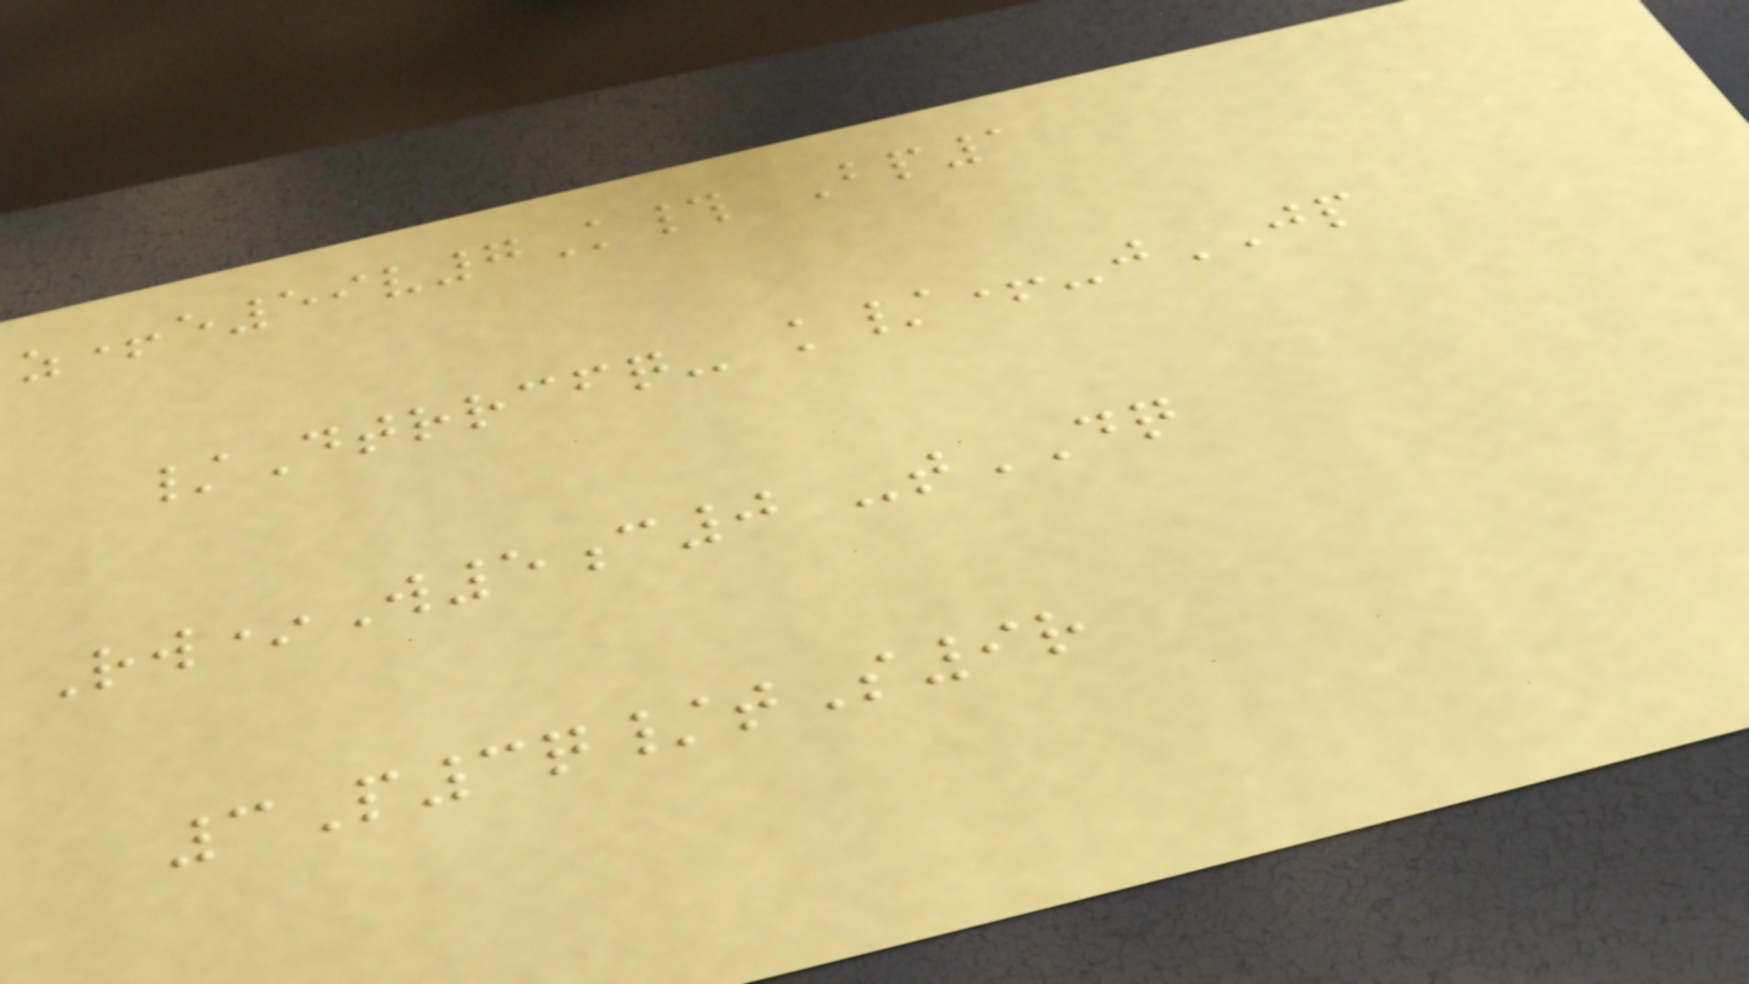z+e59v7K# Bp1
/Dtrrcfq- k/+-jJP
Rw*W5c0 -tDQ
3P3q/tS9r
